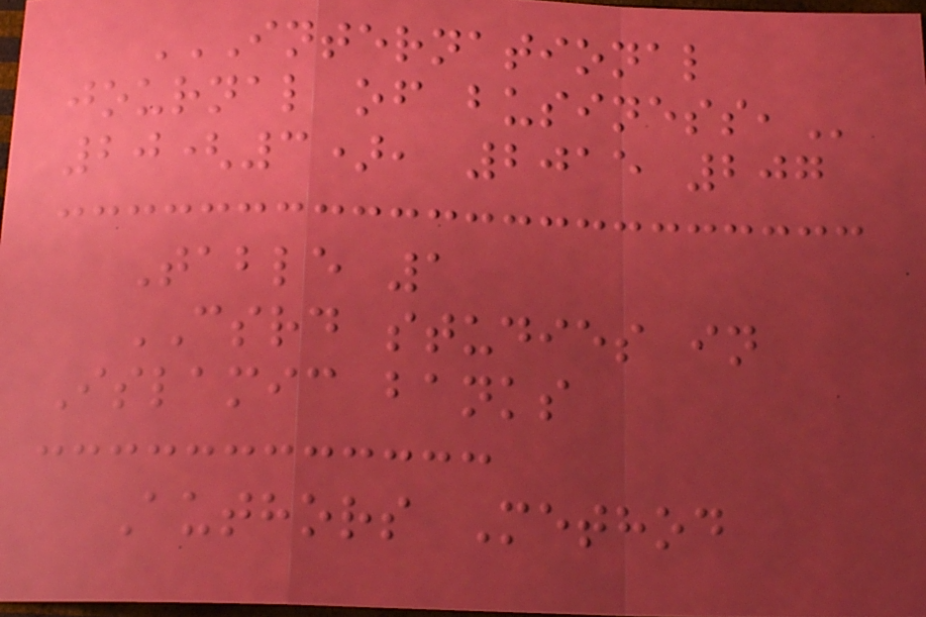INTERNATIONAL
JOURNAL OF BUSINESS,
20(3), 2015 207
Table 1
CSRD studies in
Islamic banks
Authors Method
